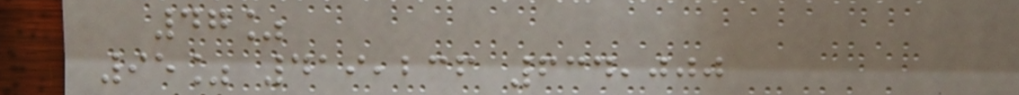47%
95% 419,236 634,000
